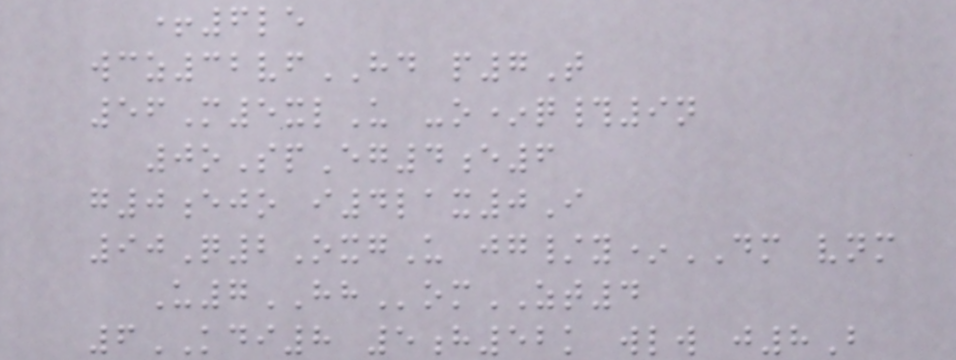+6le
wcz32vfHD p7T
56M5xlU -o*q#9n
0oSpEg4e6
g0ejo i4lax0I
90Q2OxgU jg/y*DM vnm
U7HHomZT4
6KDI8 5h52k wlw j8B
